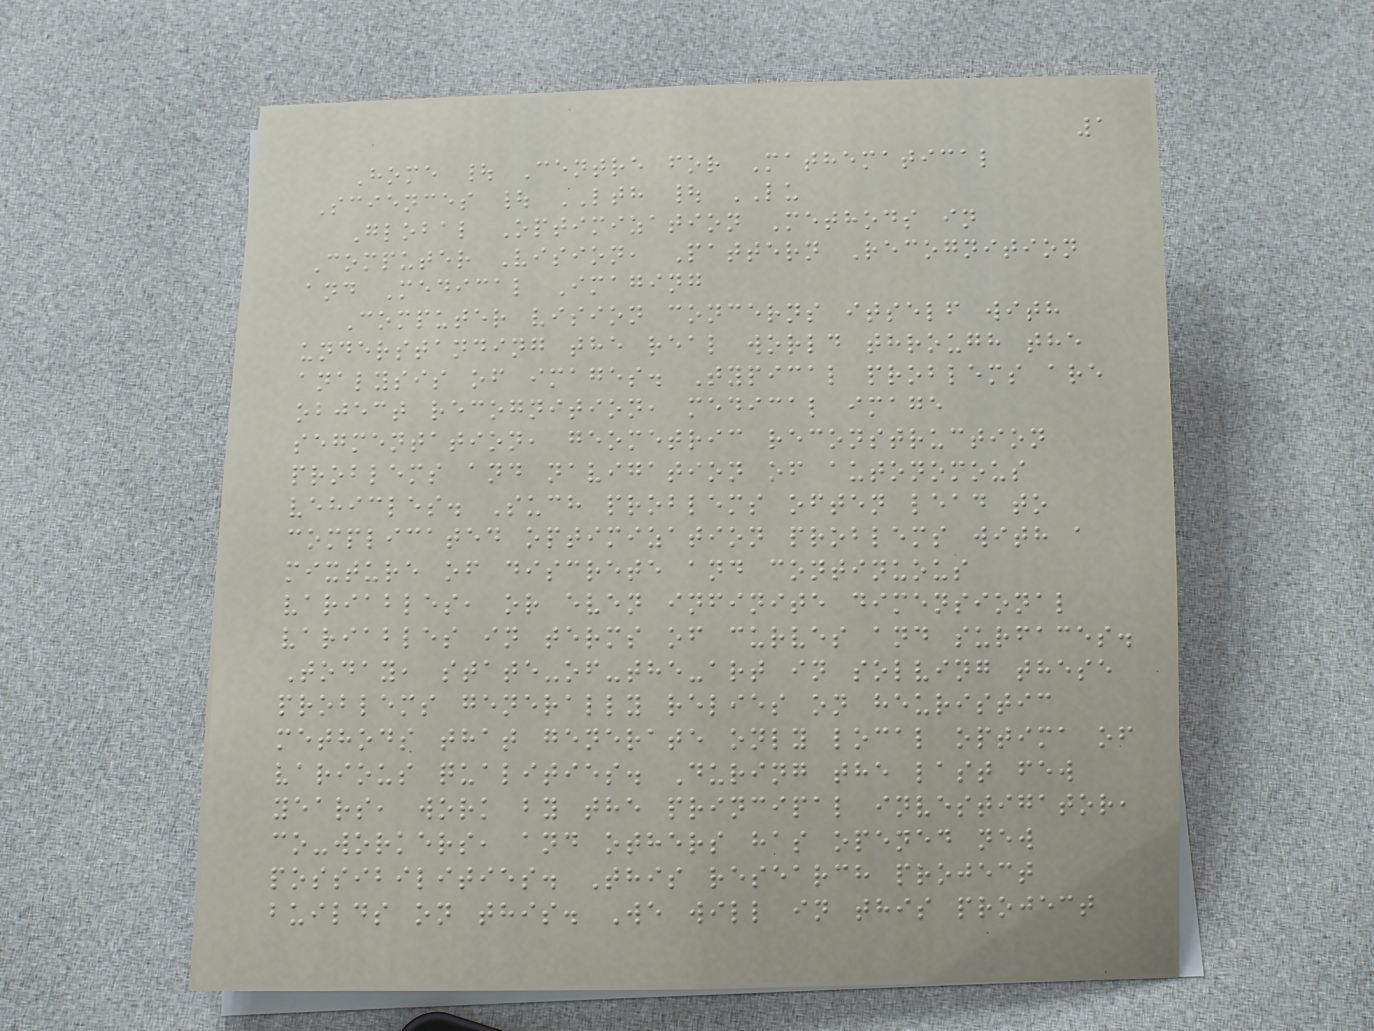1
Home | Centre for Mathematical
Sciences | LTH | LU
Global Optimization Methods in
Computer Vision, Pattern Recognition
and Medical Imaging
Computer vision concerns itself with
understanding the real world through the
analysis of images. Typical problems are
object recognition, medical image
segmentation, geometric reconstruction
problems and navigation of autonomous
vehicles. Such problems often lead to
complicated optimization problems with a
mixture of discrete and continuous
variables, or even infinite dimensional
variables in terms of curves and surfaces.
Today, state-of-the-art in solving these
problems generally relies on heuristic
methods that generate only local optima of
various qualities. During the last few
years, work by the principal investigator,
co-workers, and others has opened new
possibilities. This research project
builds on this. We will in this project
